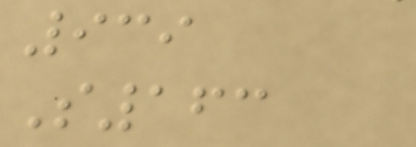939
S163
